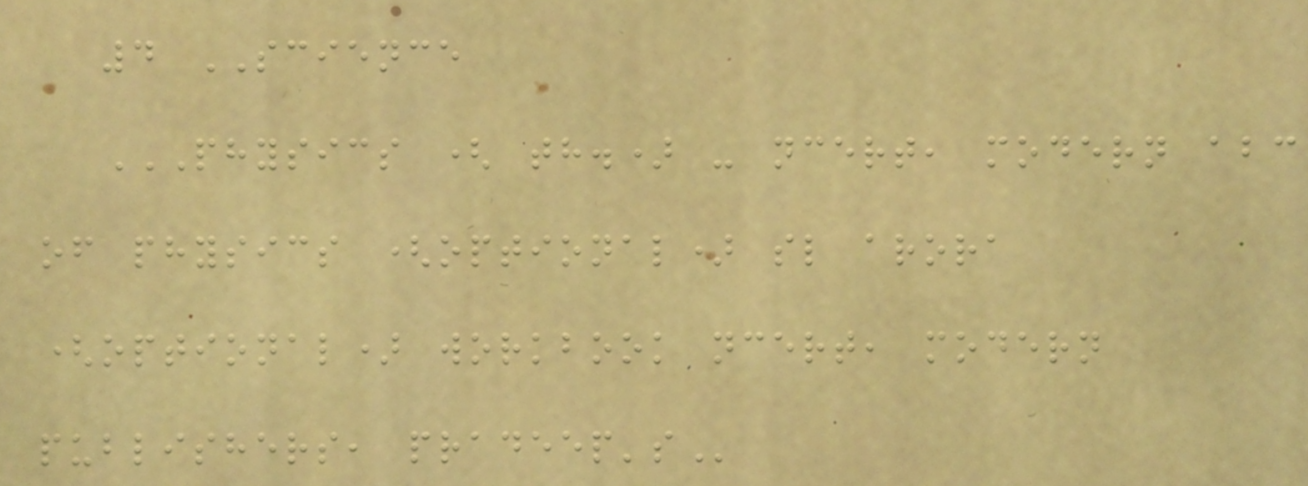4 SCIENCE
PHYSICS ( TH.) - NCERT, MODERN ABC
OF PHYSICS (OPTIONAL) SL ARORA
(OPTIONAL) WORKBOOK NCERT, MODERN
PUBLISHERS, PRADEEP'S
